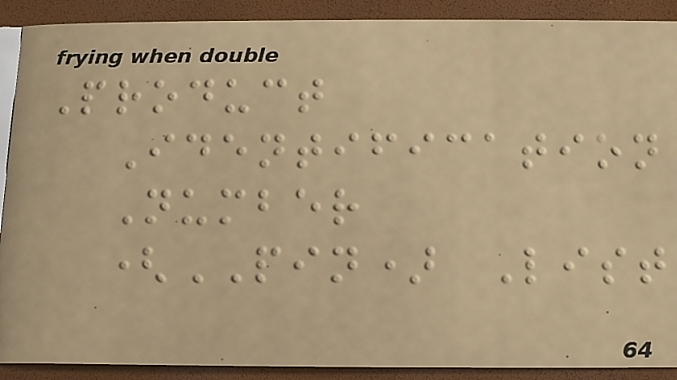Product
Identification
Number
(PIN) List
